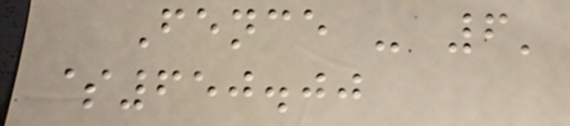Fence - 6'
$650.00
